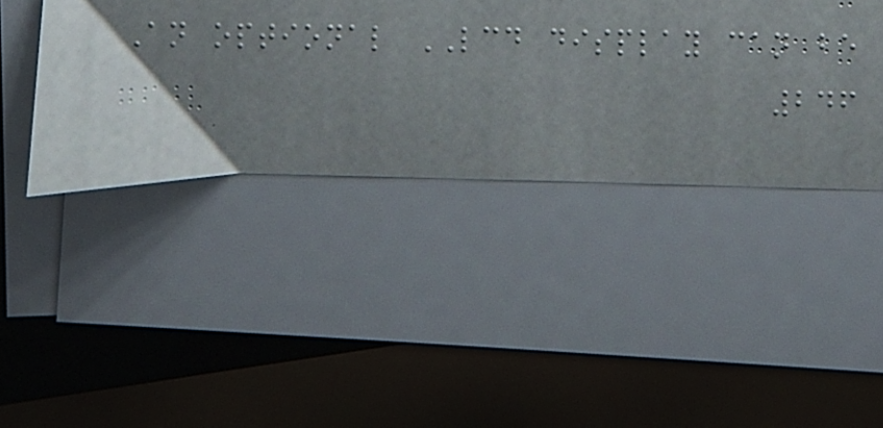An optional LCD display can be
246
